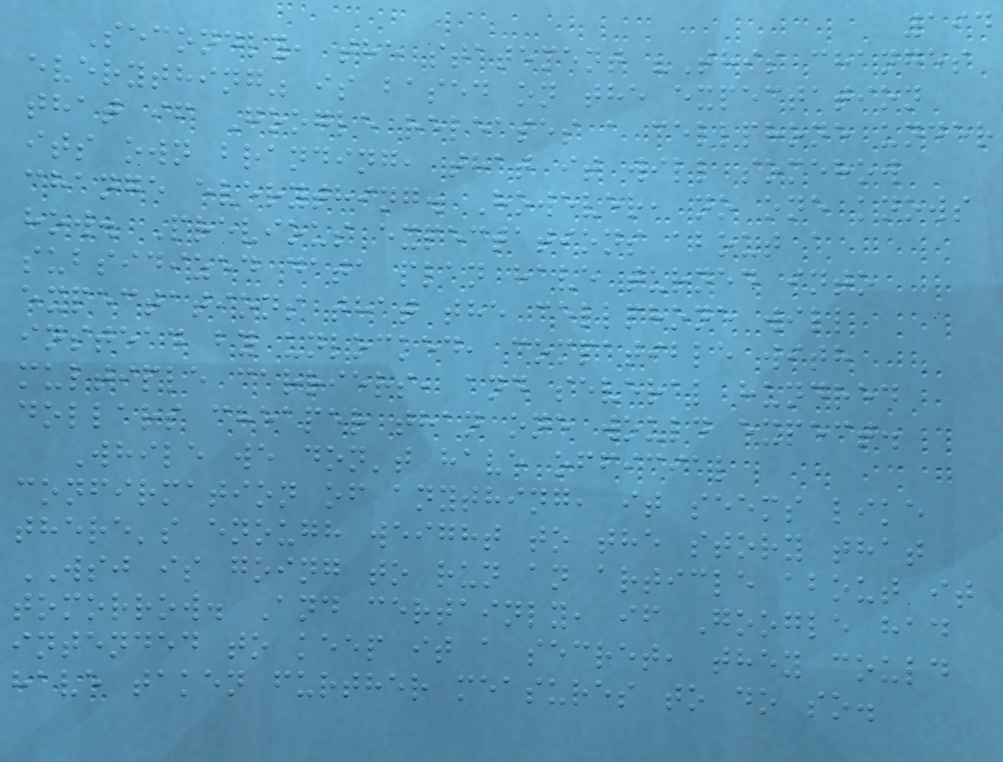194
Secondly, the statement "This changes
everything" is based on the expectation
that if Google releases a cellphone under
its own branding, that it will somehow
change everything. However, no one knows
how. Previous expectations about a
subsidized data plan have turned into
expectations that the cellphone will
instead by unlocked, compatible with
multiple carriers, and several hundred
dollars cheaper than one would expect.
While we don't have official
confirmation of anything, it seems like
there's enough weight to the story that
WSJ is going to run an article about it
tomorrow. And certainly, if Google had
intended to keep it a secret, they could
have taken further measures to do so.
